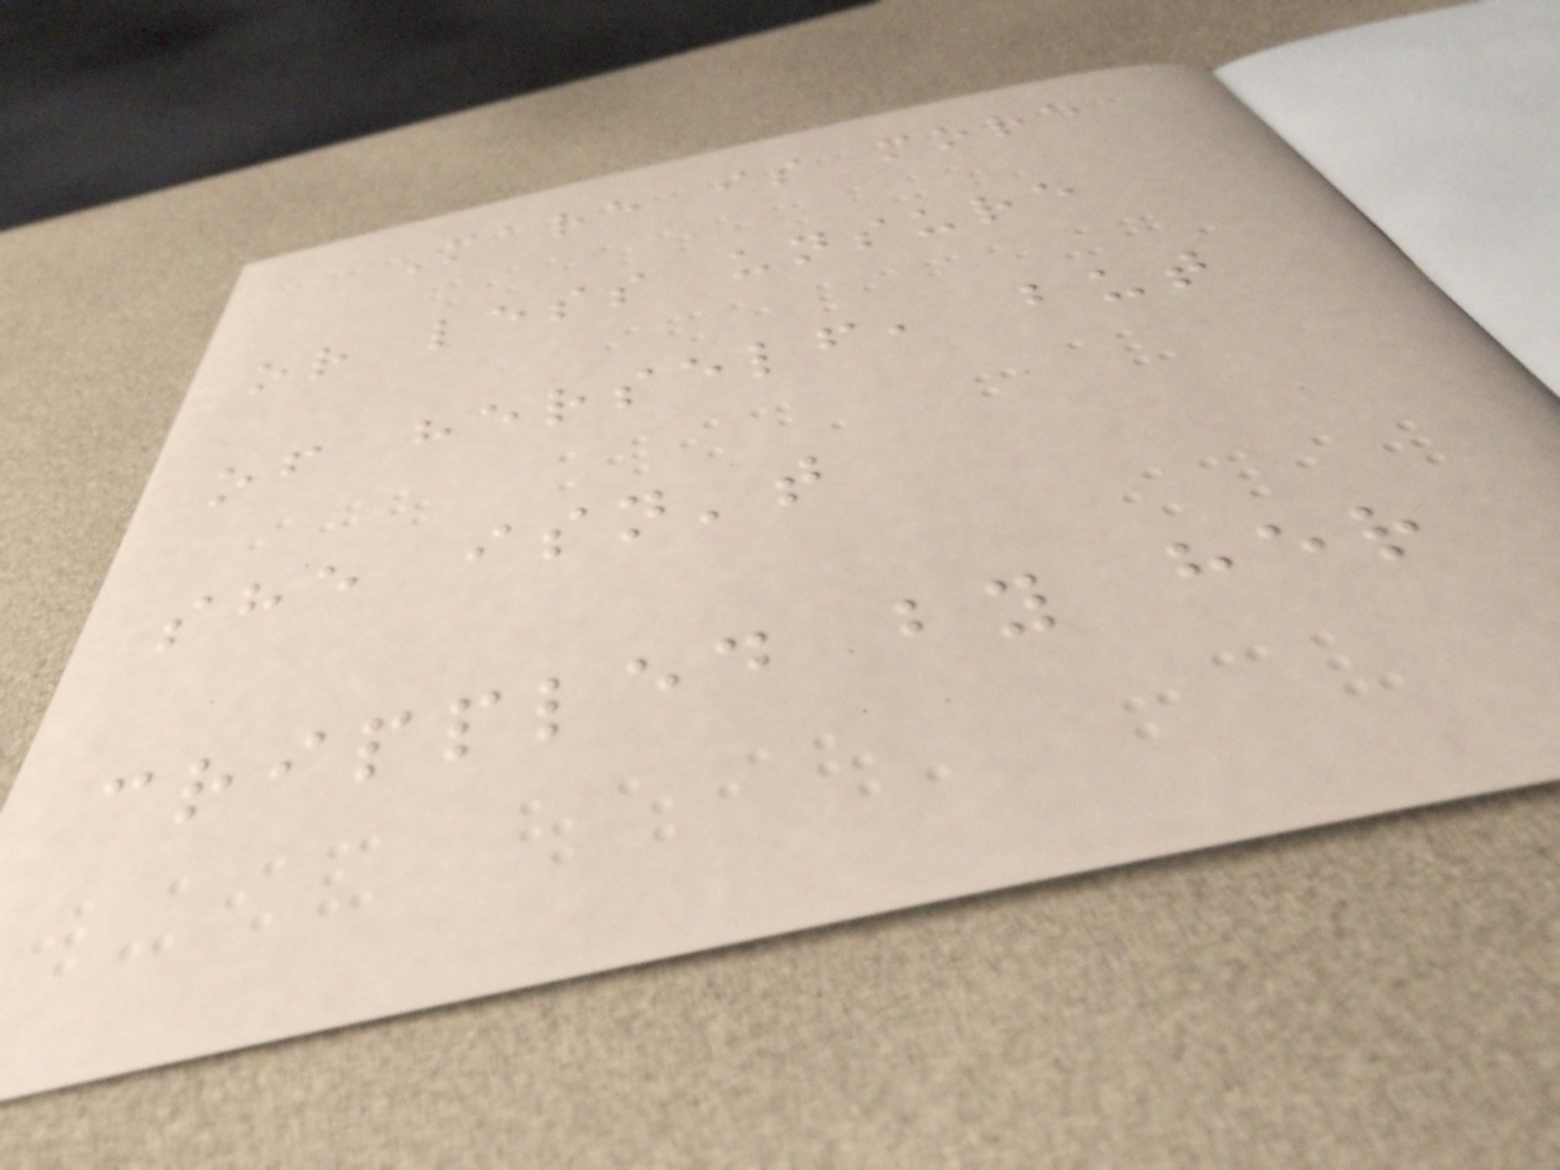Mare is more
or less unsure
of herself, but
she isn't
crippled by her
